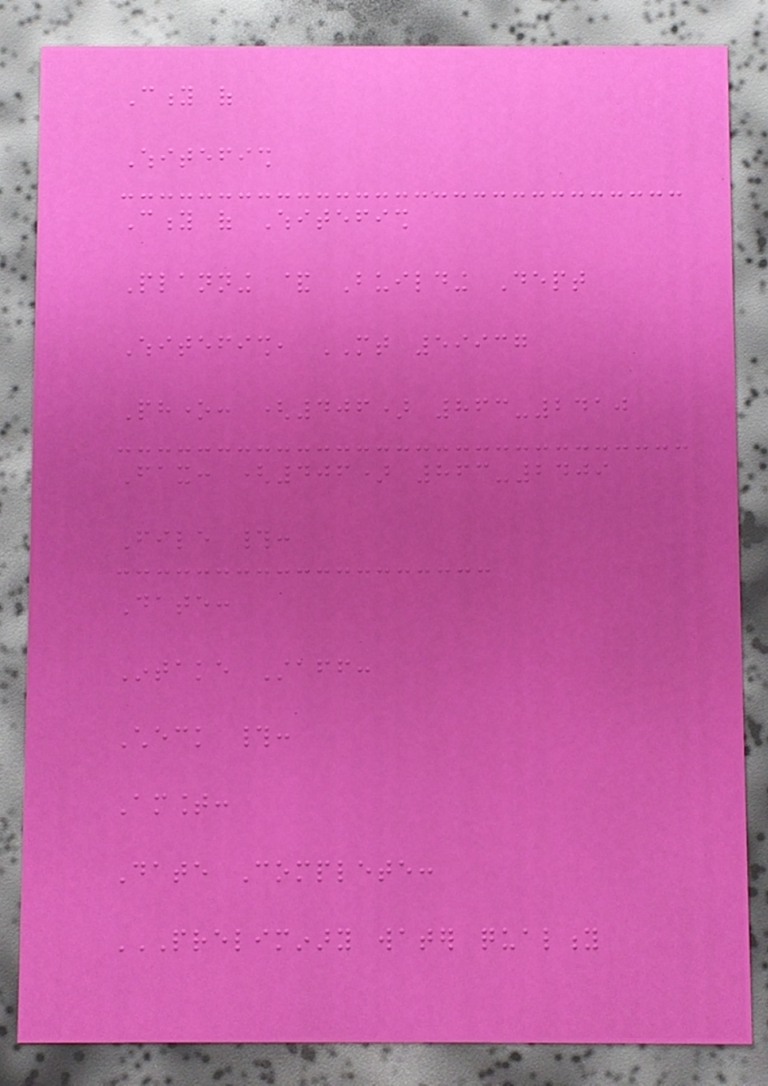City of
Whitefish
City of Whitefish
Planning & Building Dept
Whitefish, MT 59937
Phone: (406) 863-2410
Fax: (406) 863-2409
File #:
Date:
Intake Staff:
Check #:
Amount:
Date Complete:
PRELIMINARY WATER QUALITY
